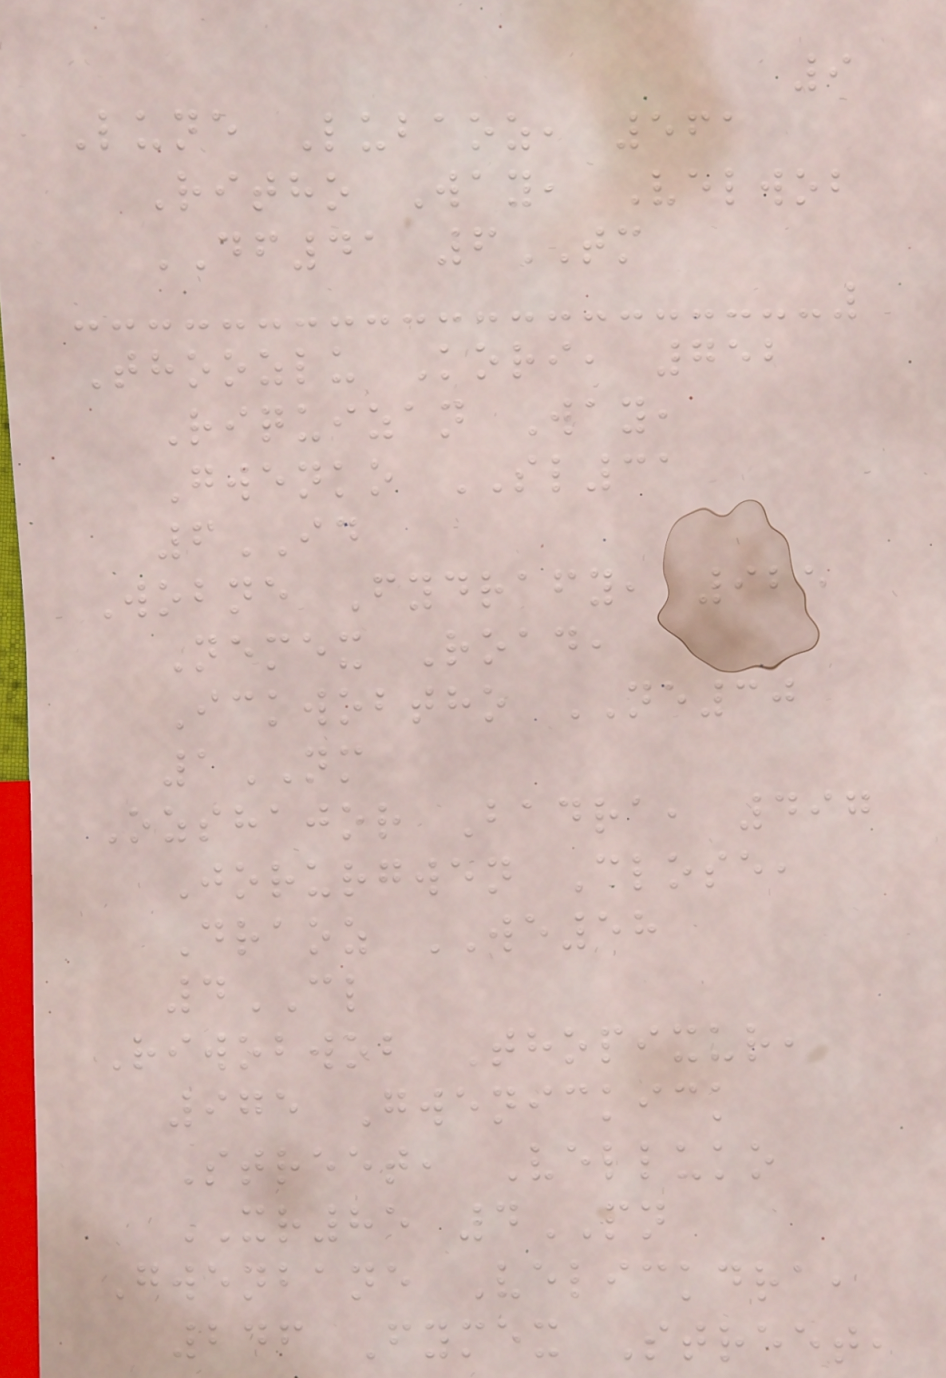9
Lune Lubaoz, 561
Ritho Way, Velwob
DF41 6TM
Thoozlu Kori, 752
Riquizan Way,
Gwenko SL31
6ID
Wobne Fydrafy, 925
Nemex Road,
Ickwobtho NE30
1NM
Ozshajor Badra, 497
Jorurgwen Close,
Draoz WE58
4CL
Riwobwob Thopixur,
975 Gwenickick
Street, Velluko
XR85 4PN
Gwenbane Velickdra,
246 Fymex Street,
